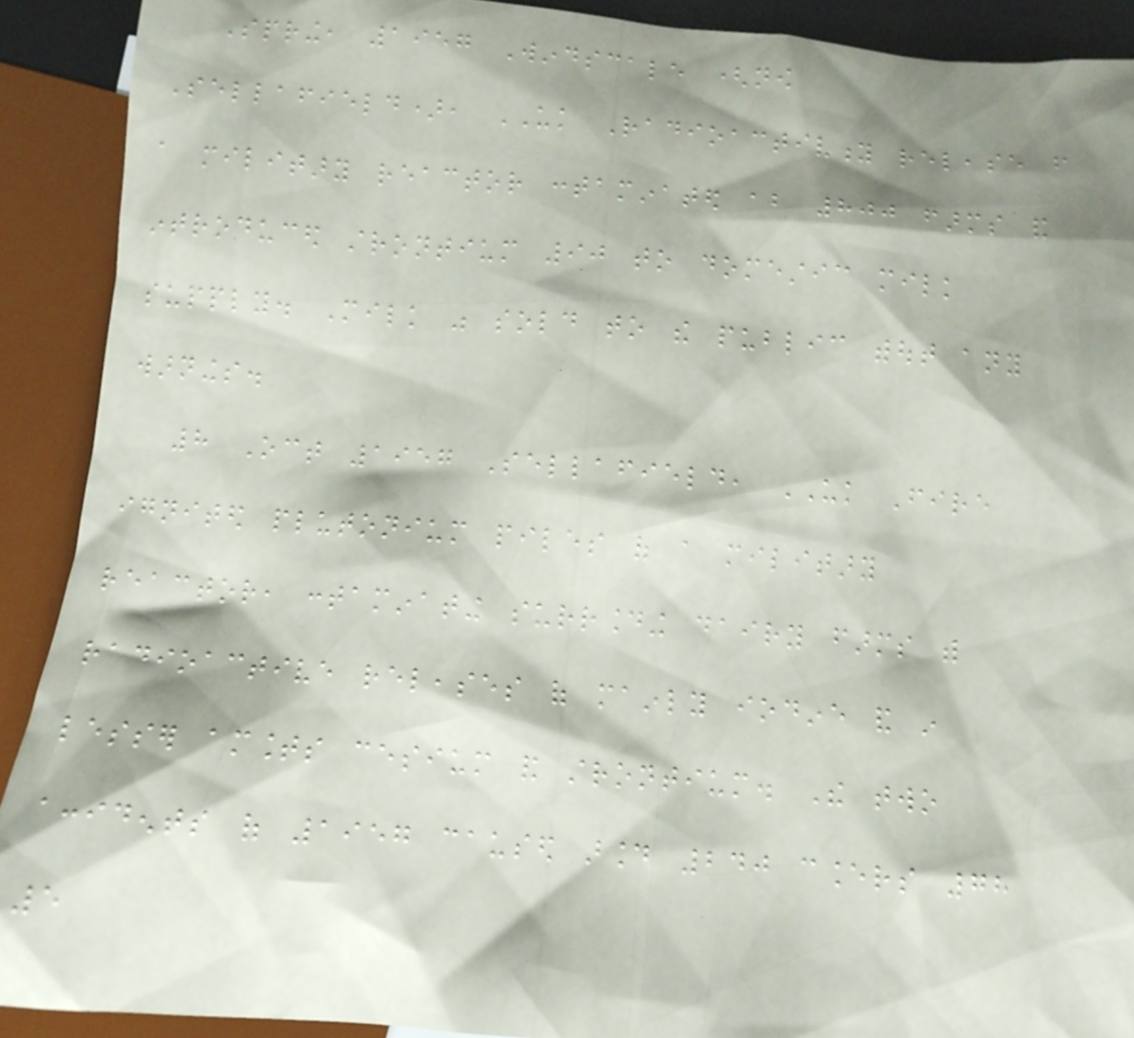Spring, 1957 Windscale (now
Sellafield), UK Radioactivity release from
a military reactor contaminated about 800 farms and
introduced strontium 90 to domestic milk
supply. Milk was sold to the public without any
warnings.
8 Oct 1957 Sellafield, UK Fire
ignited plutonium piles of a military
reactor, contaminating surrounding dairy farms with
radioactive releases of mainly iodine and in
lesser amounts cesium and strontium. The two
accidents of 1957 caused around 240 cancers 78
5
